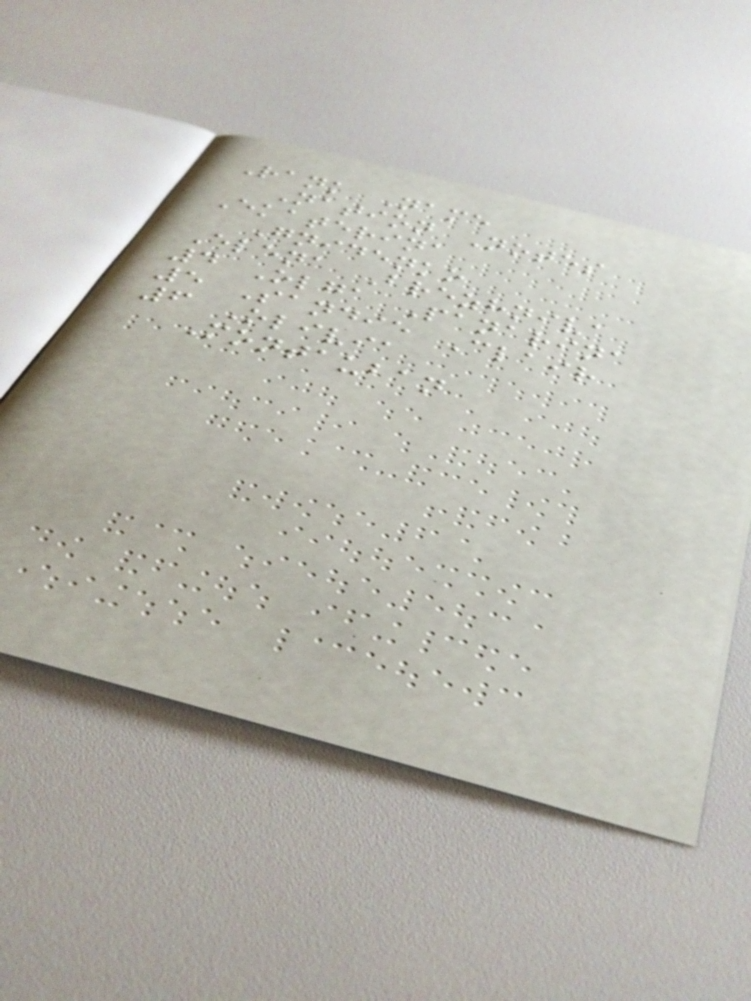Rank Name
Nation Notes
Ekaterina
Gnidenko
Elena Brezhniva
4 Olga Panarina
5 Sandie Clair
6 Olivia
Montauban
